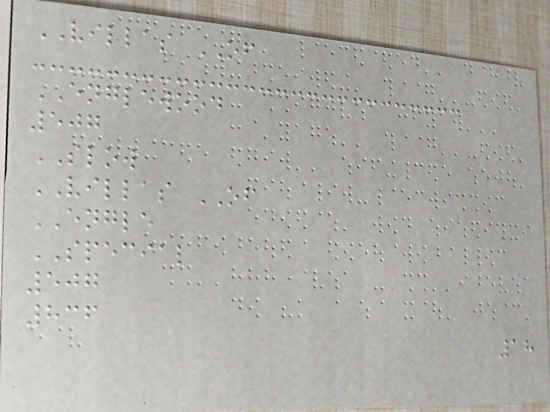VILLAS OF
ENGLEWOOD
507
SLOW
VILLAS OF
ENGLE
SPECIAL
507
836
18
